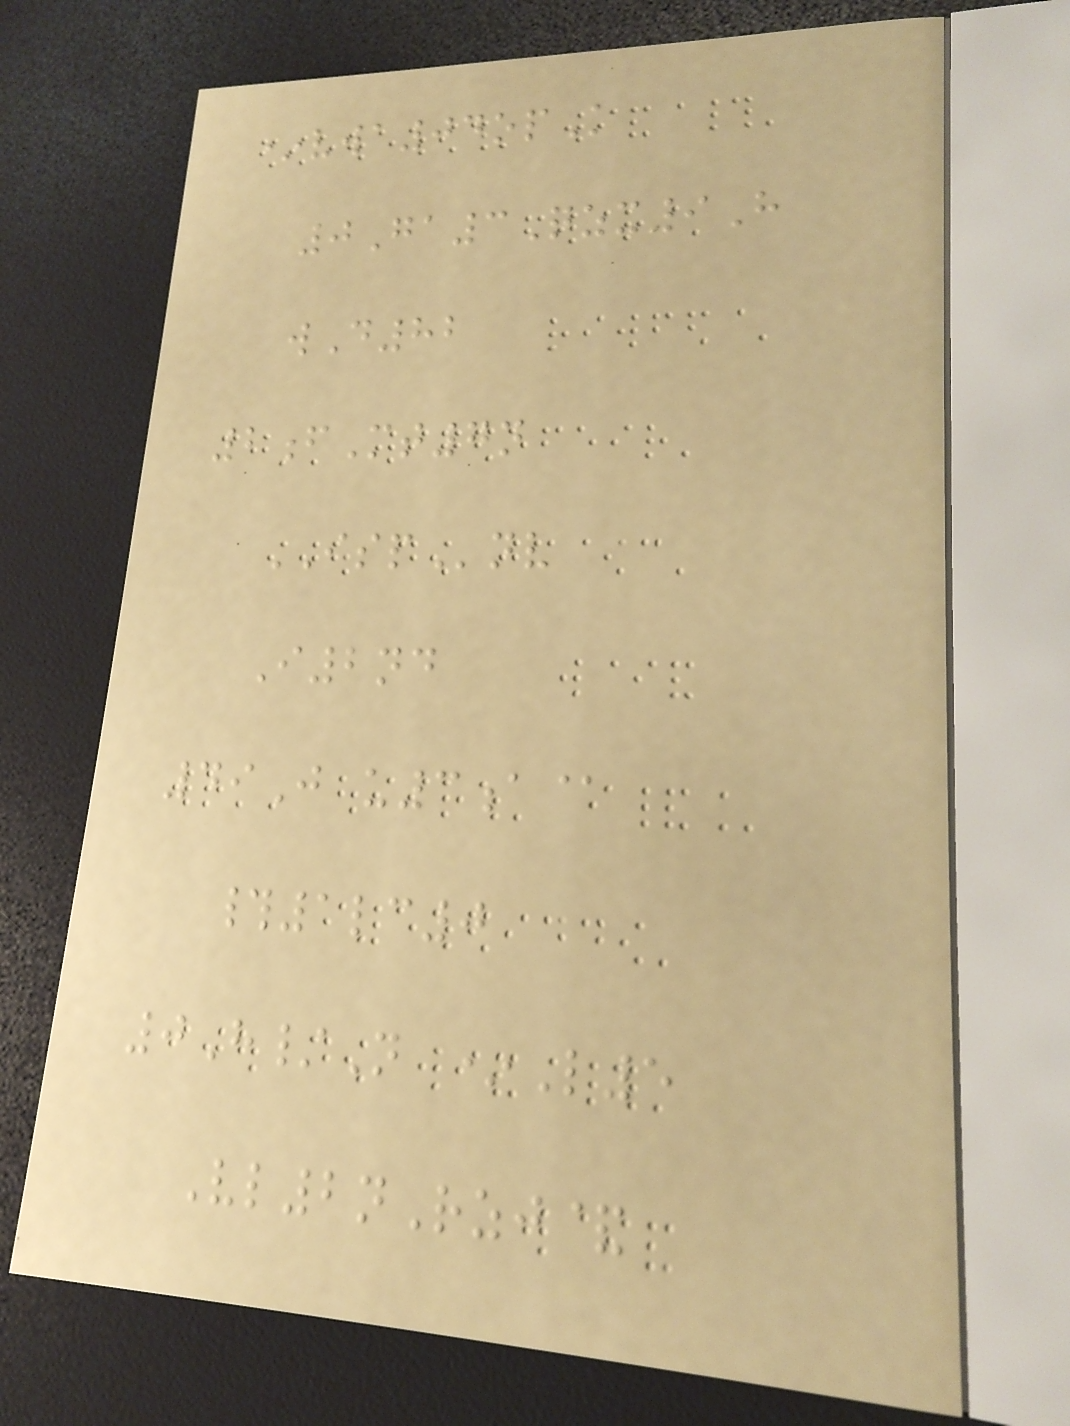*vwa04opK
0Ga3Qzx9H
wD82
2fMt7n
ISPnv
I2nd
49J u3a@
#1lc0
0H/N *L5
Vl2nRzj&
